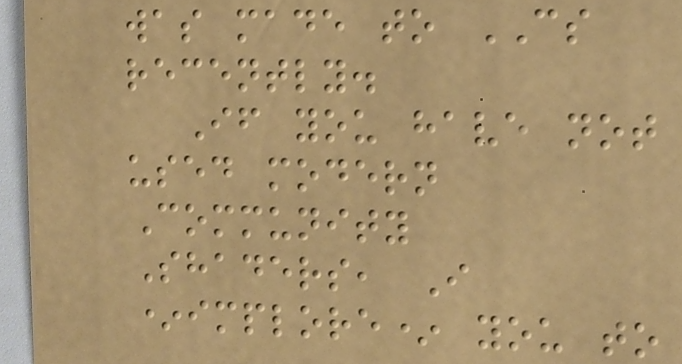was made to CS
recently.
If you have not
used modern
Community
Shaders, I
*implore* you to
